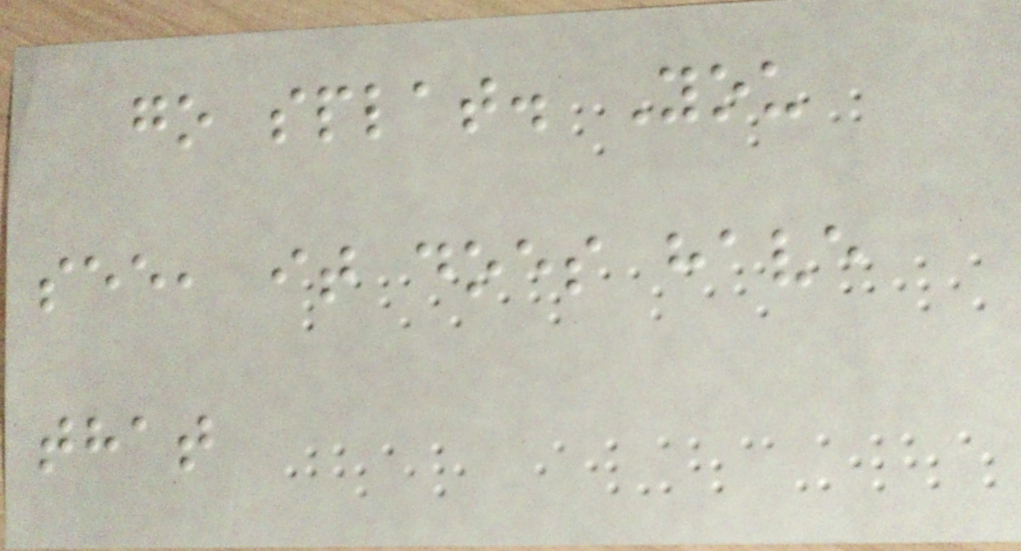go splat. You
see, it does have
that
